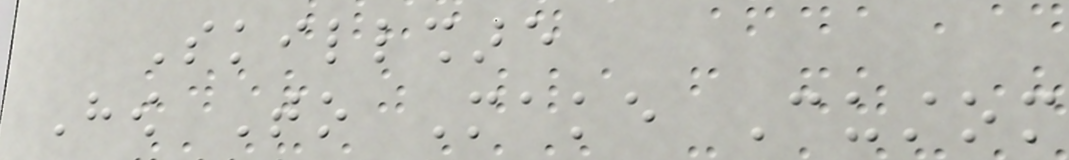Skillshare
How To Make Custom
